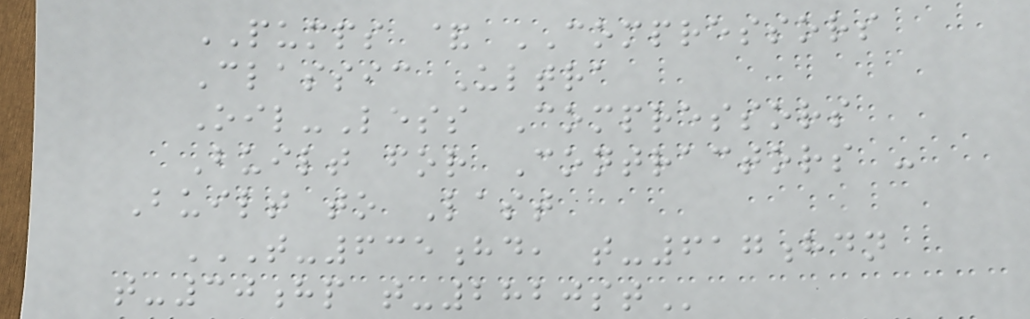PUMPS & COMPRESSORS
Classic Ultra
Oil-Less Compressors
Built for Contractors -
Built to Last
T-635HD, T-617HDN
T-30HP T-2820ST
